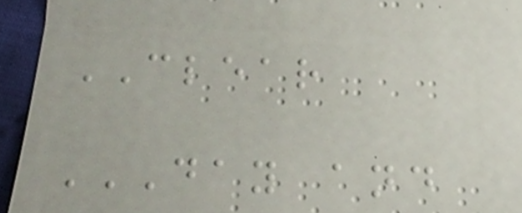CLEAR
DAY AND
